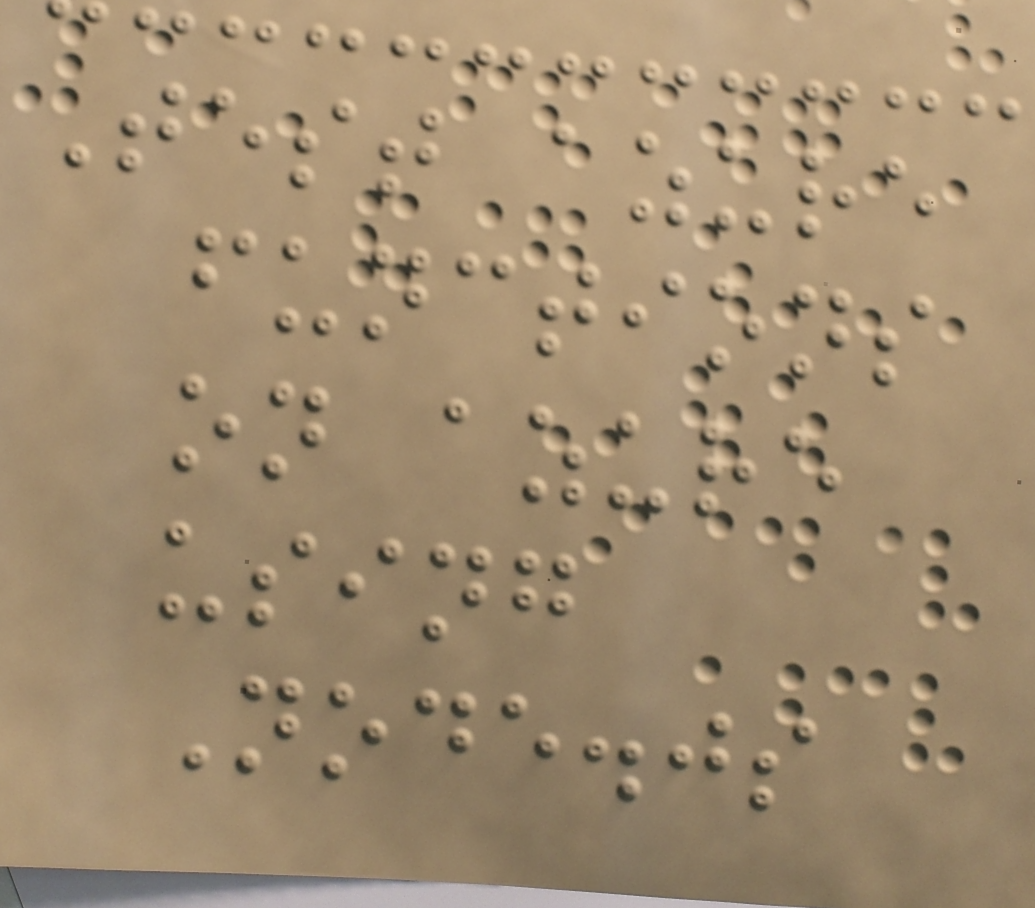Test azure
functions
on azure
using
Node.js
